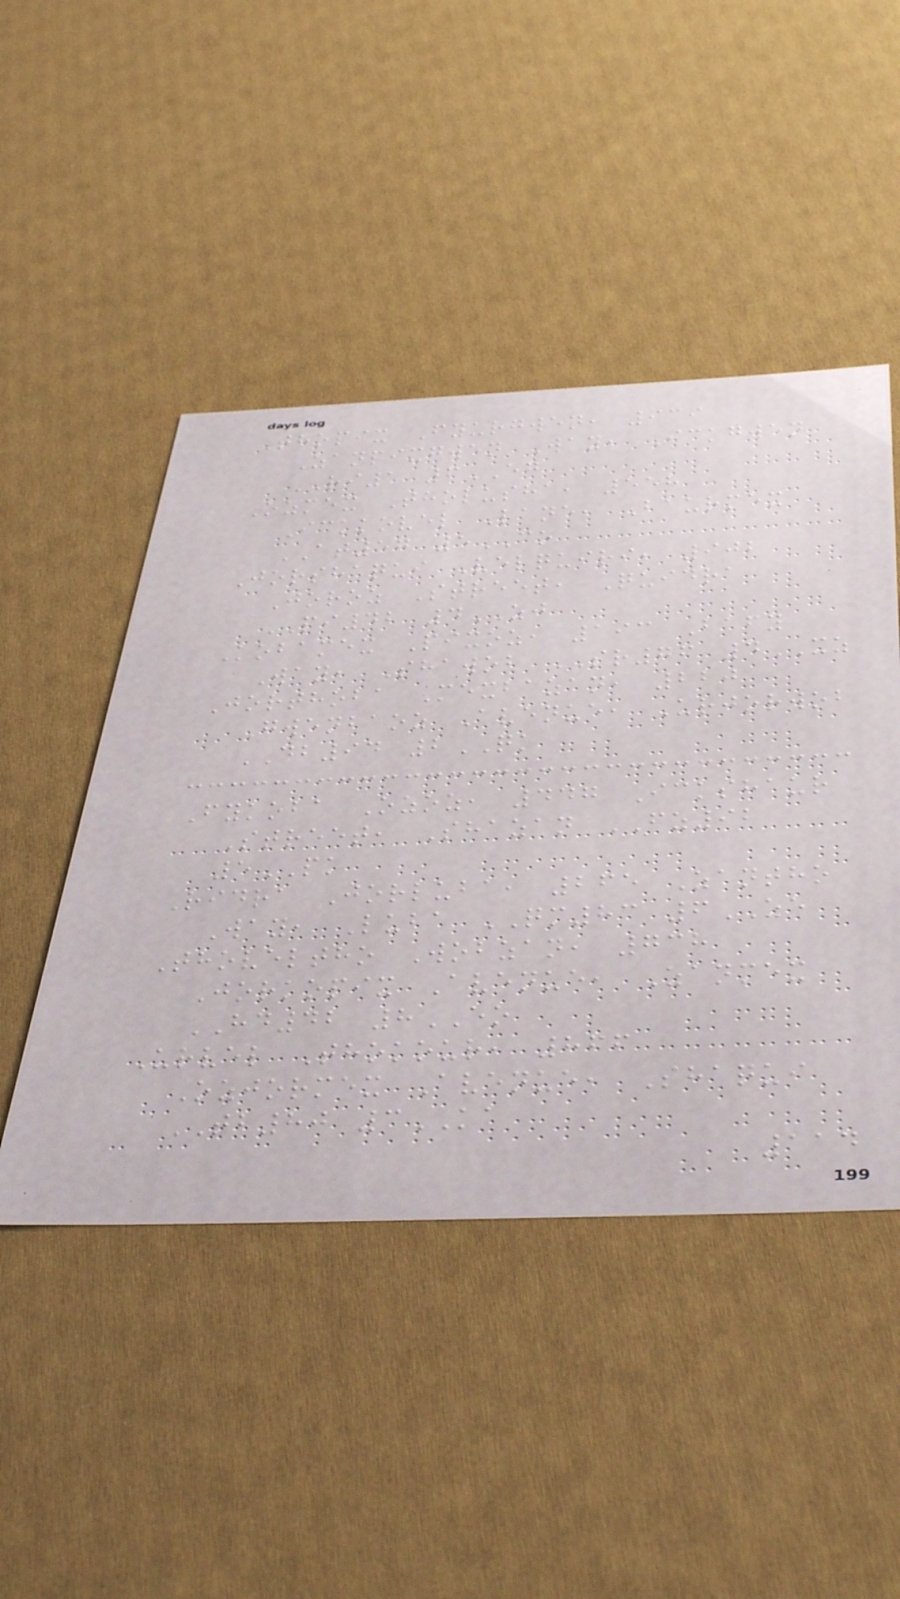Thopix Fyurgwen, 939
Zanpixgwen Way, Ickgwen
RI1 6EG
Ozmex Tholusha, 558
Ickkovel Lane, Baurmex
AT57 5CO
Jorshaqui Velquiri, 902
Joroz Street, Quidra
PI42 4ZJ
Kobamex Pixoz, 193 Bafy
Way, Shawob SR76 4XZ
Jorthoba Mexbazan, 220
Gwenbaoz Avenue, Urjorwob
DB94 2QK
Fykoba Ozoz, 447 Ickshaur
Street, Shazan FZ92
5PK
Ridra Jorluba, 265 Zantho
Way, Luba QM83 6ZE
Thoveltho Wobzan, 738
Jorkopix Avenue, Zanmex
HD42 8EO
Urvel Thokour, 866
Ozjormex Avenue, Shaqui
TB80 3KA
114
